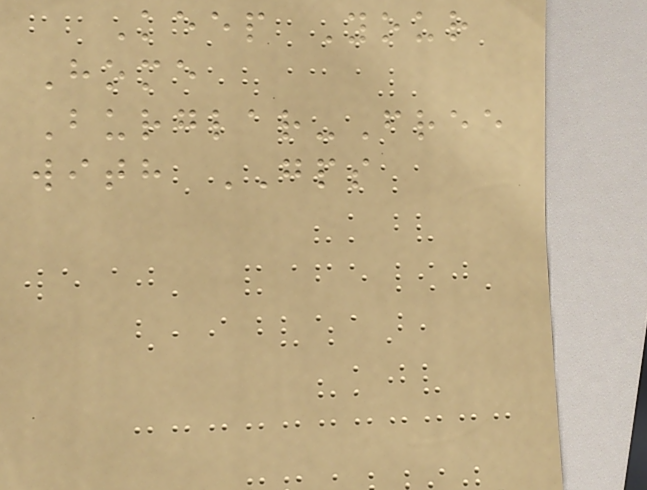Keep Your
Home
Burglar-Free
with GPS
